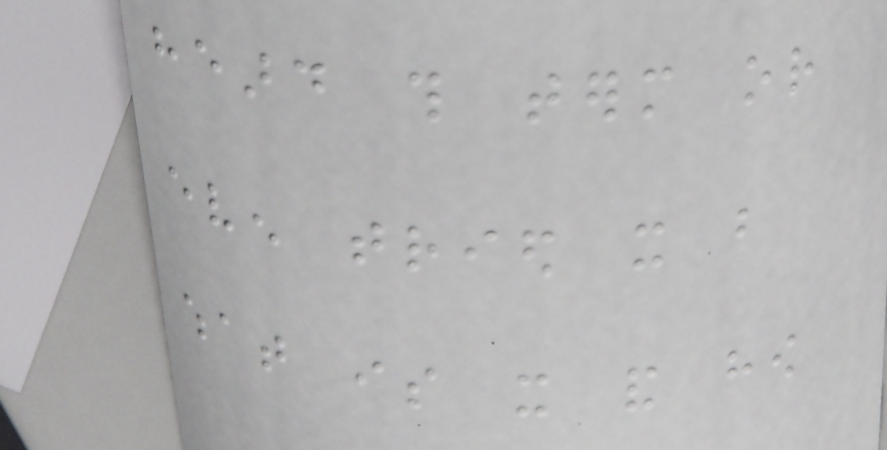heard this term or
even tried it but
what is it and how
